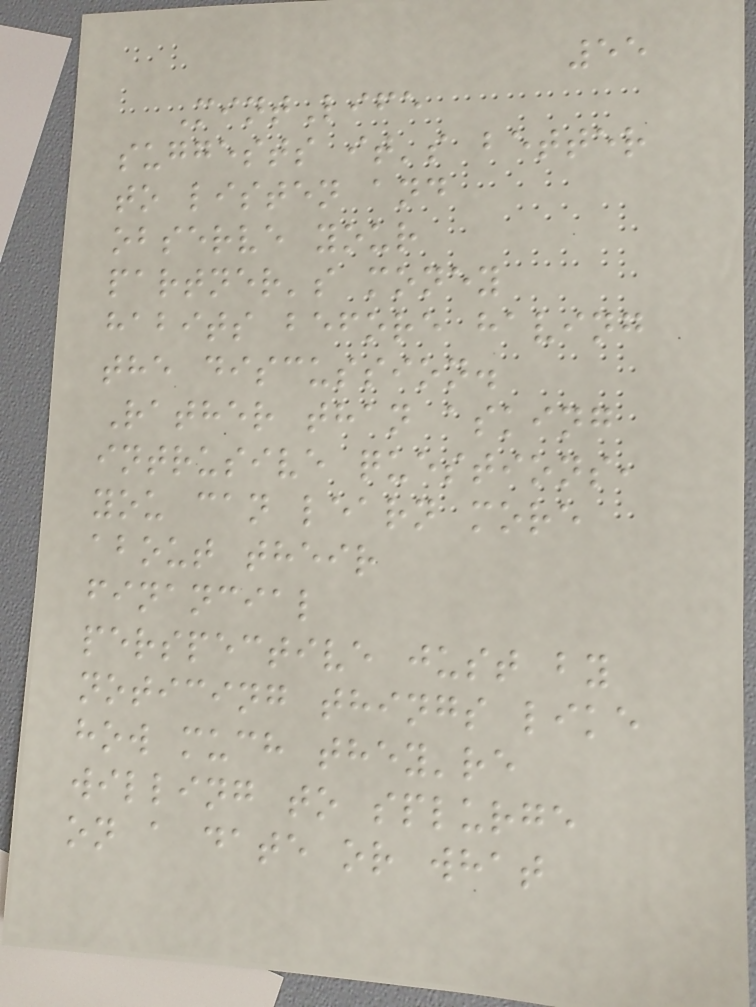55
MintLife
suggests it's better
to listen and
observe your
partner's money
habits before having
the discussion.
Rather than asking
intrusive questions,
you can learn more
about their
financial
perspective just by
noticing things like
how much they're
willing to splurge
on a date or what
